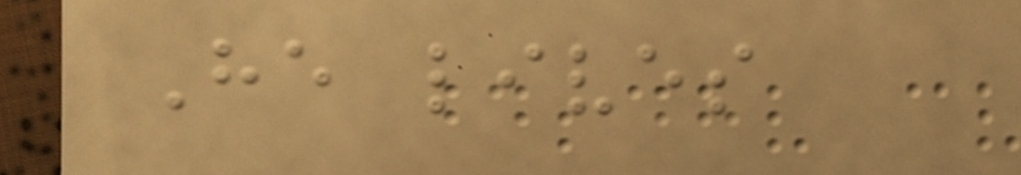He lives
